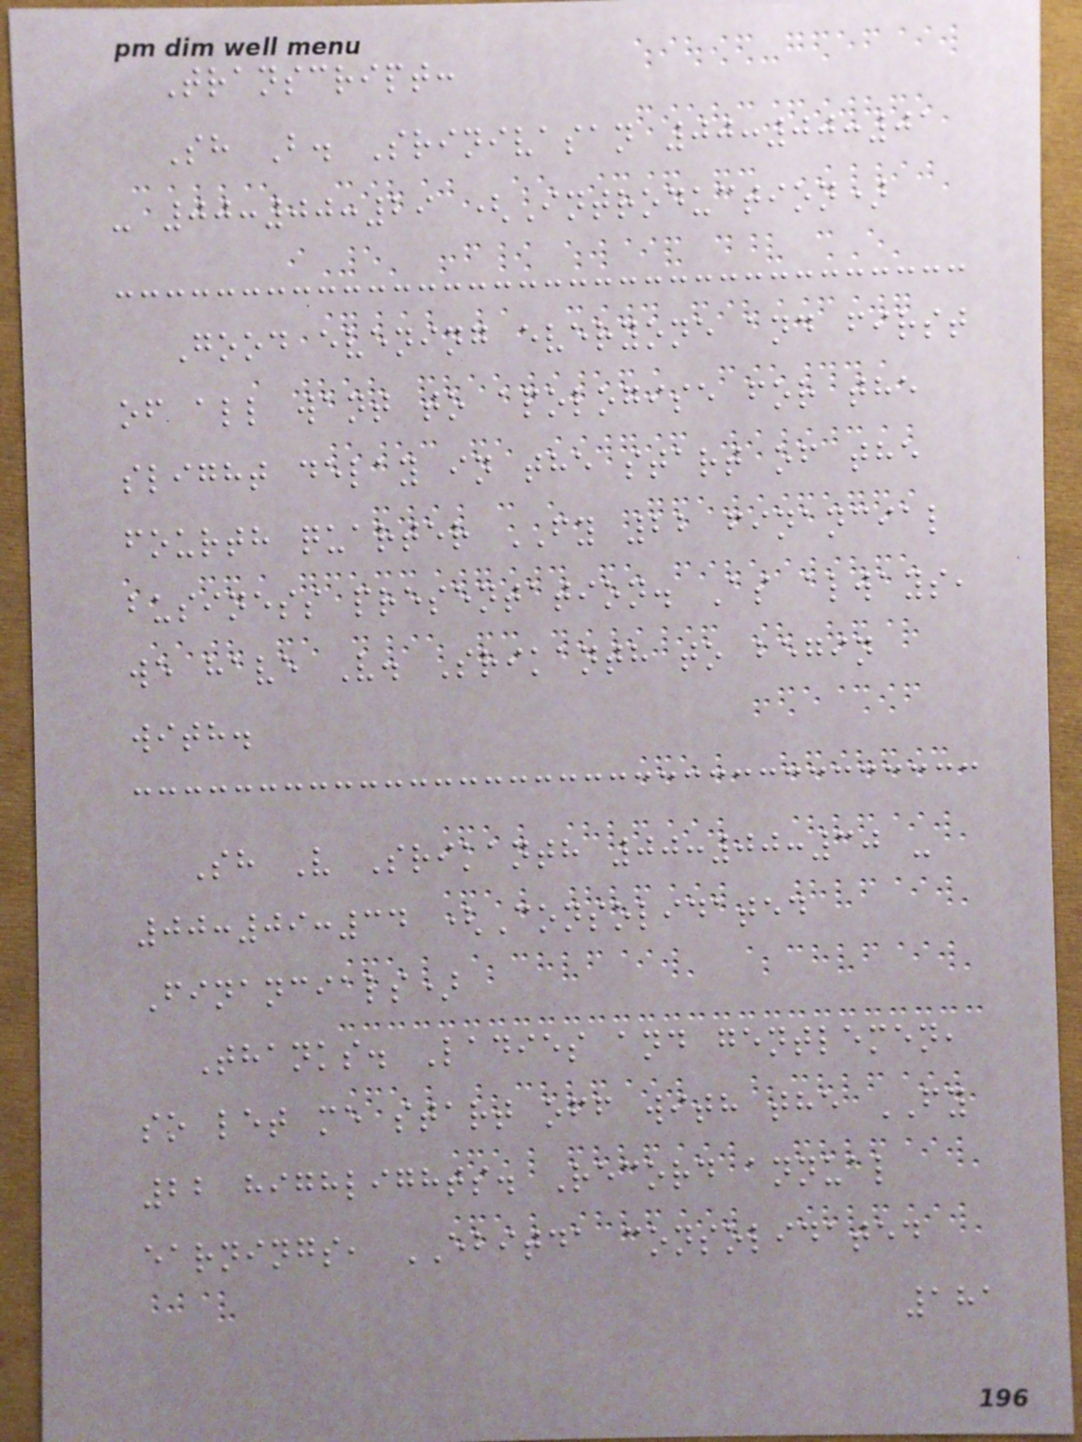Transcript:
Sh B. Srinivasan 00:00:01
- 00:00:29 (Introduction)
Good evening everyone and first
of all want to apologise for the
slight delay in the start of the
fourth quarter FY 22 financial
business presentation. As always,
we have V. Srikanth to begin
with.
Sh V Srikanth 00:00:30 -
00:09:34 (Consolidated
Financials)
Thanks. Ladies and gentlemen,
so let me start off with the FY
22 highlights. Record annual
earnings, EBITDA consolidated
181
